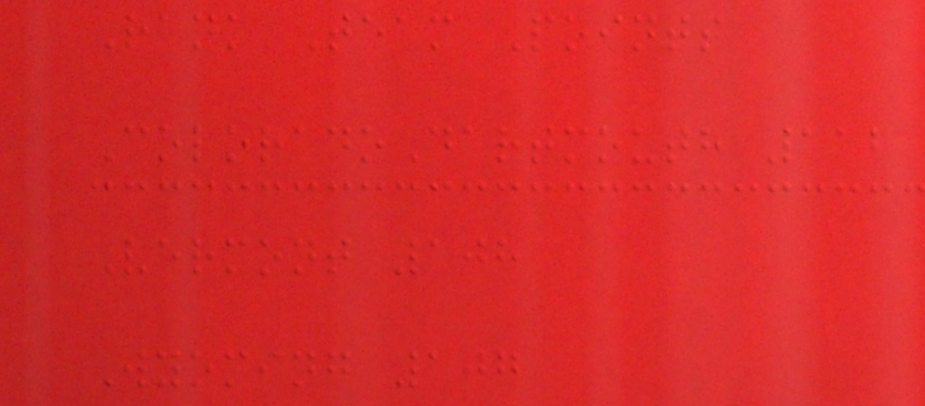Rank Team Points
ColoradoDartmouth 112
Vermont 108
Wyoming 107
